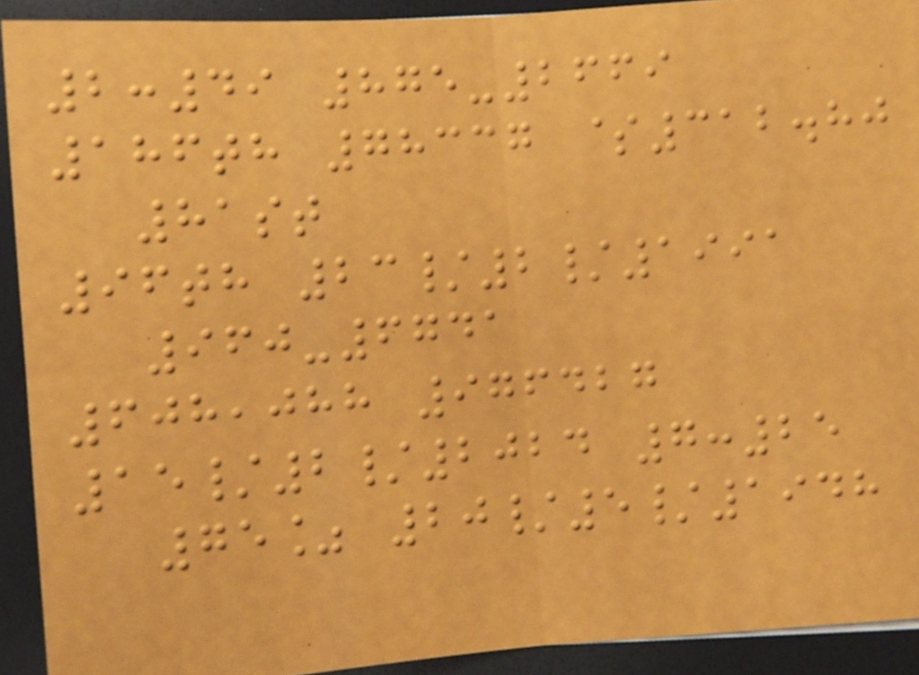2:49 875-2669
186th 78337 $312.80
81st
96th 23/2/1991
960-6741
608,088 976427
15/2/2024 7:25
75% 20/5/1948
